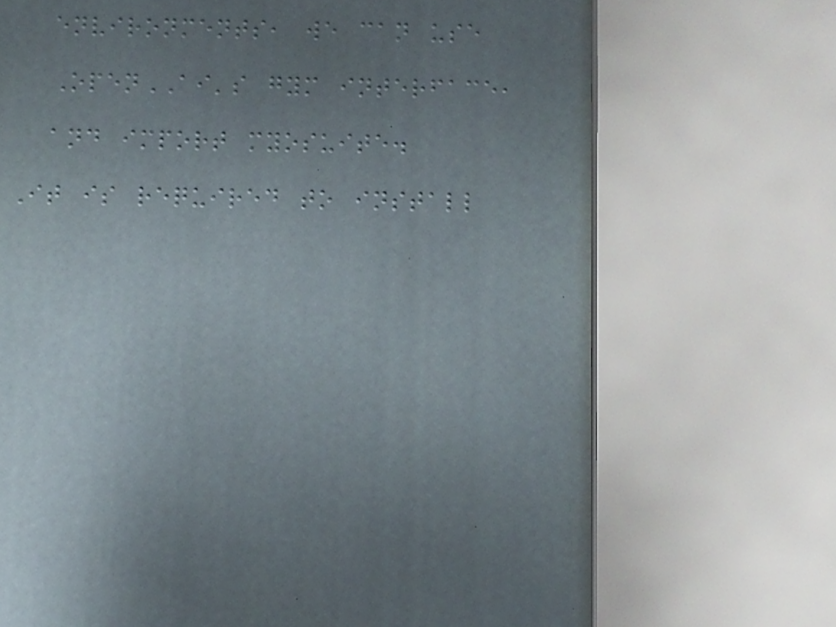environments, we can use
OpenAI's gym interface,
and import myosuite.
It is required to install
